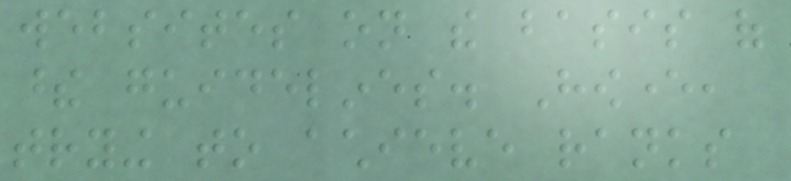websites on the basis of
these guidelines. However,
trying to achieve ranks
